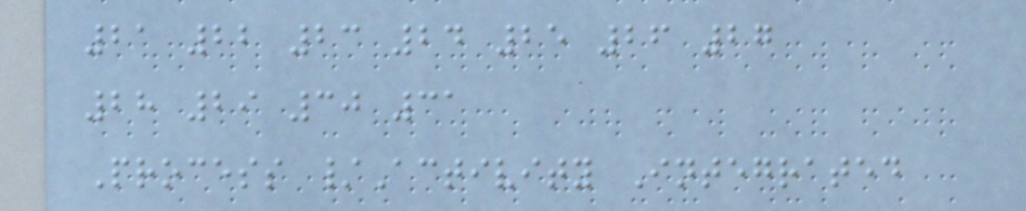21 22 23 24 25 26 27
28 29 30 31
Process /Activity Integrated
